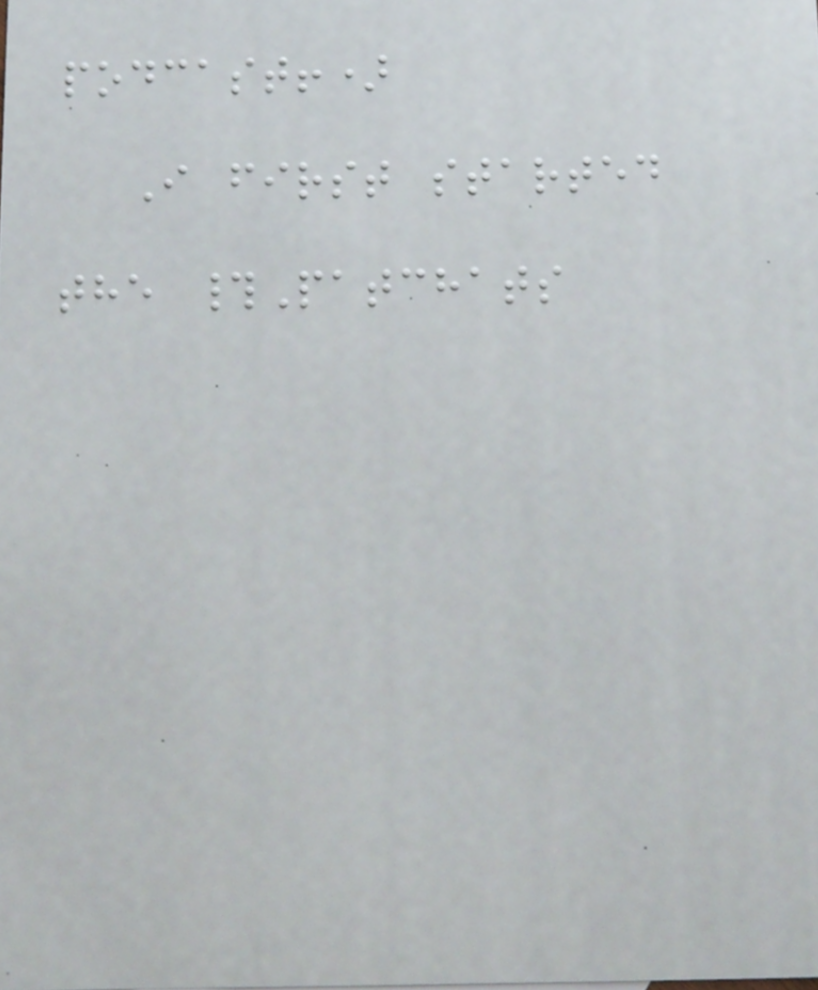podcast!)
I first started
the #Patchats
